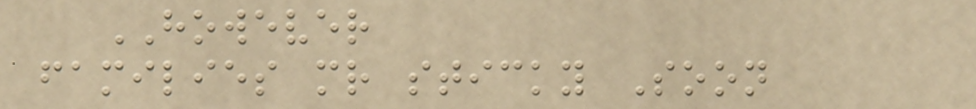HOWEVER
families mr sticky Soon
